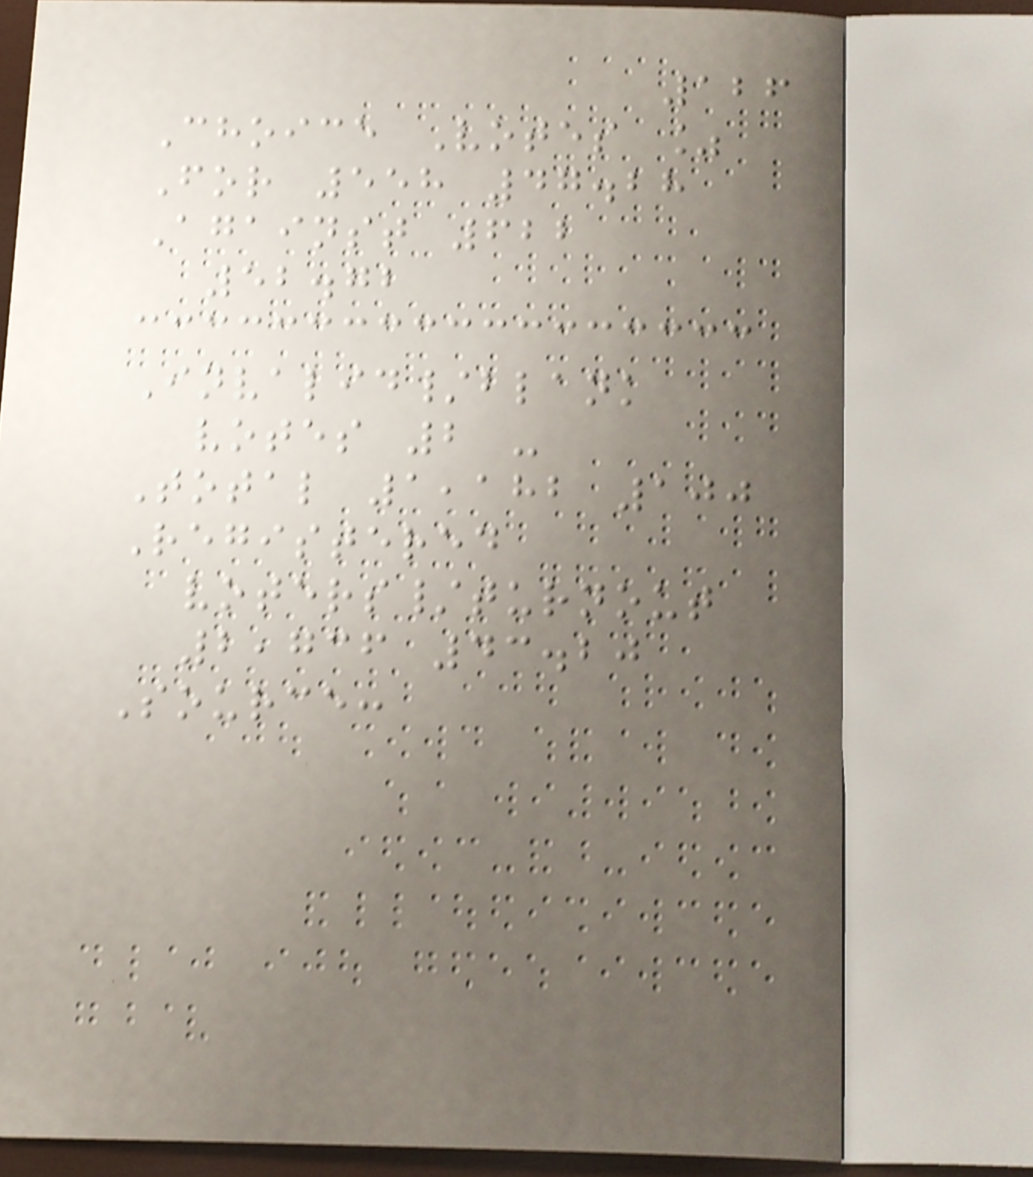126
Choice Votes %
For 558 47.28
Against 622
52.72
Invalid/blank
votes 2 -
Total 1,182 100
Registered
voters/turnout
2,736 43.20
Source:
